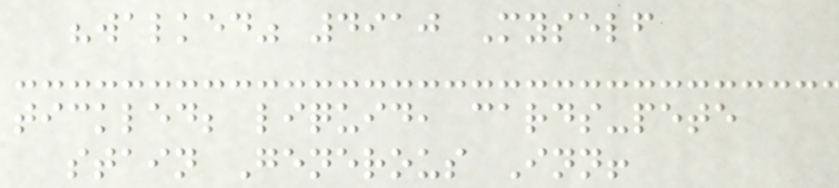"walked" 4910 Myself
tickled; liquid, cards-pete
stain Generous Inn!
